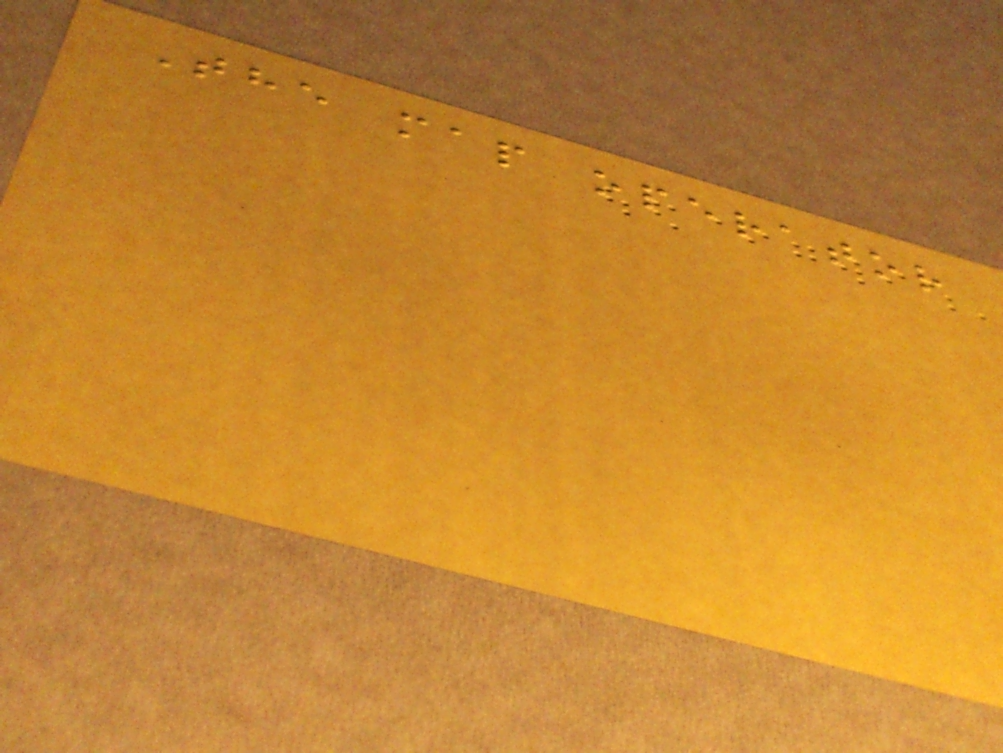The map operator
